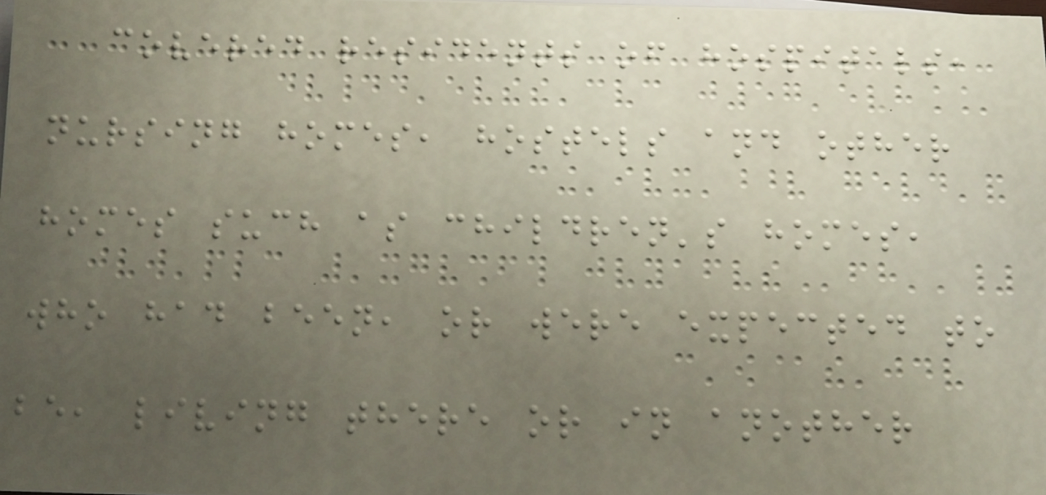covered residents of hospitals,
nursing homes, hostels and other
homes such as children's homes,
who had been, or were expected to
be, living there or in another
